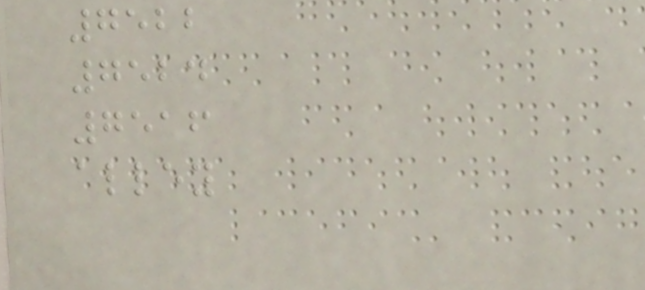7522
7524
7516
alley
